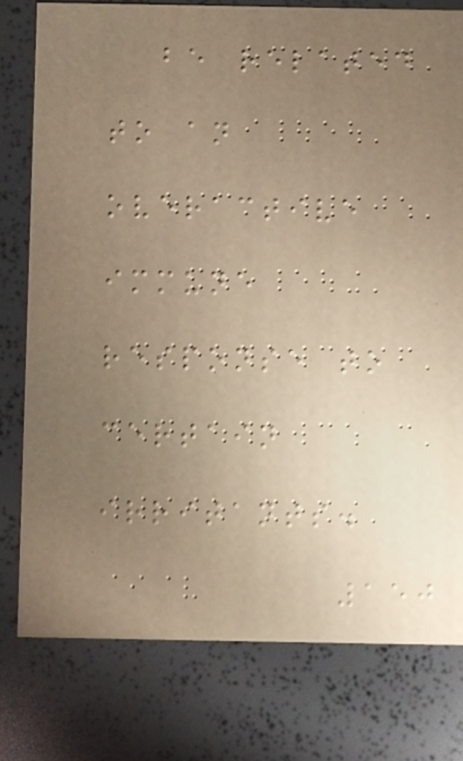be related
to an
overactive
immune
response to
certain
irritants.
150
